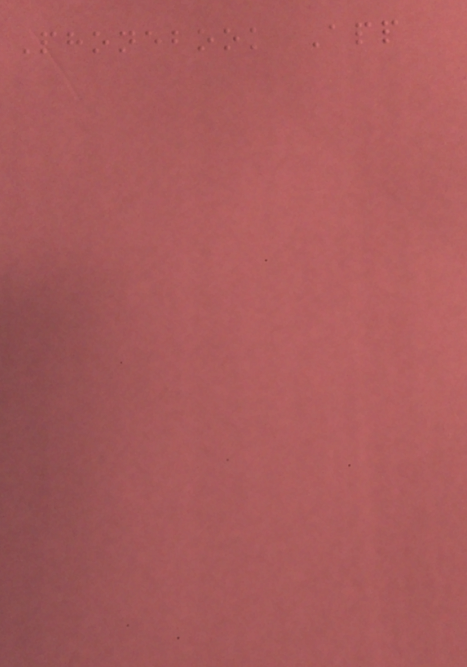Phonebook App
